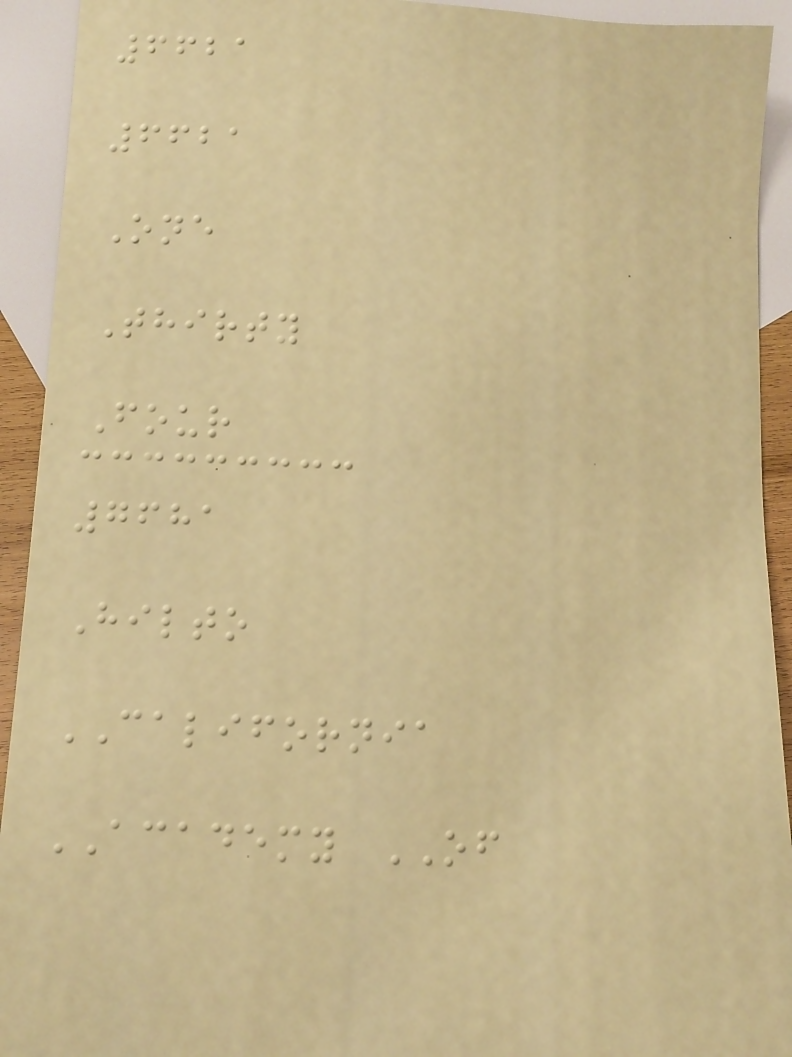6621
6621
One
Thirty
Four
7681
Hilto
CALIFORNIA
ACADEMY OF
